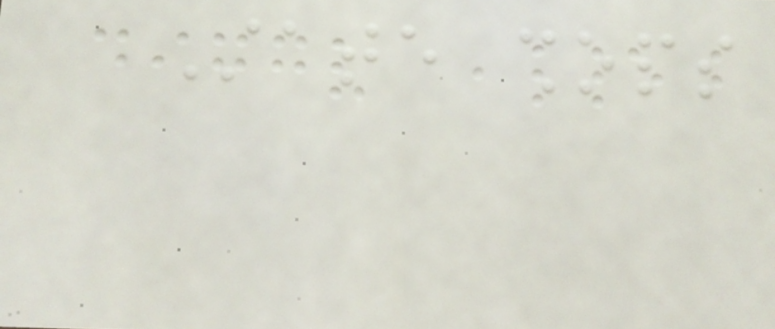State shops
